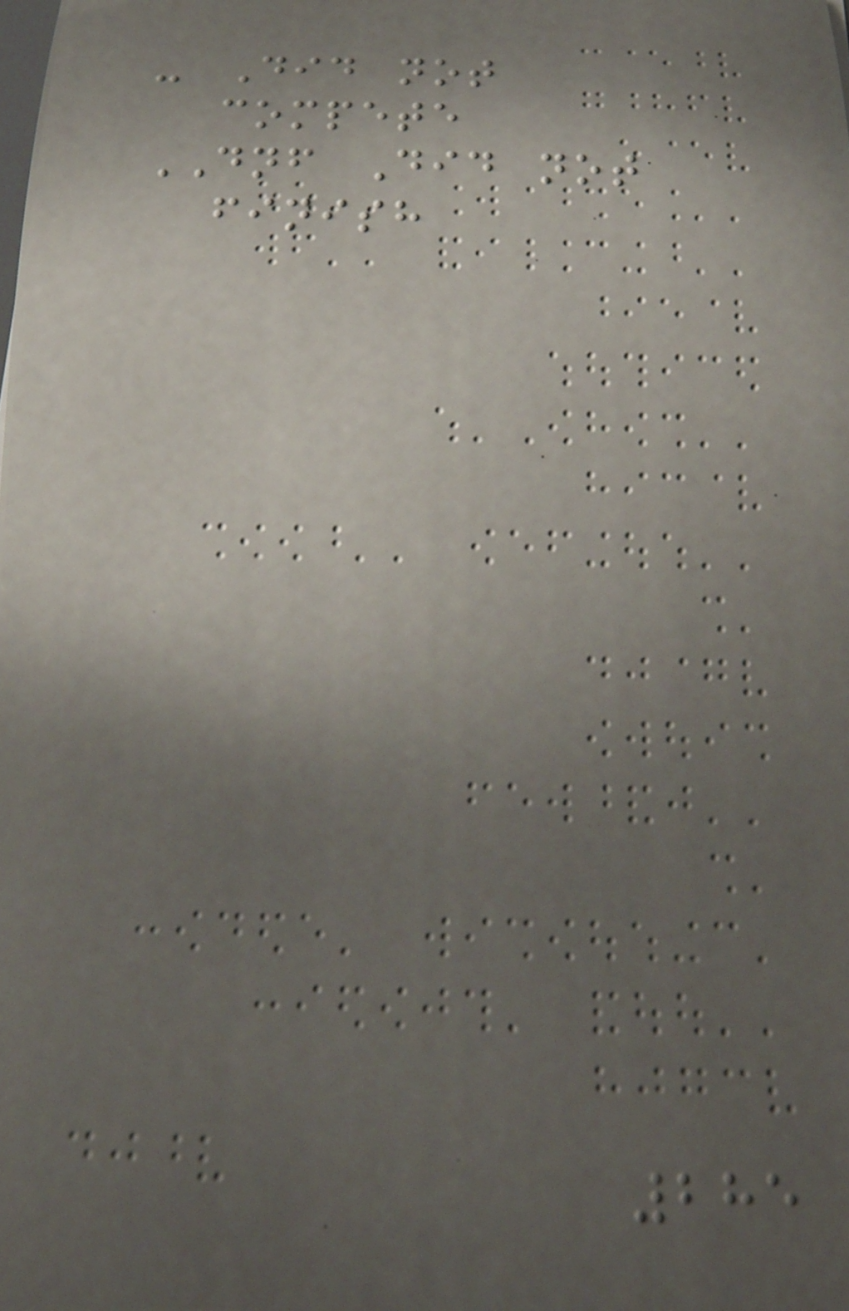- Did not
compete
DNF Did not
finish
285
